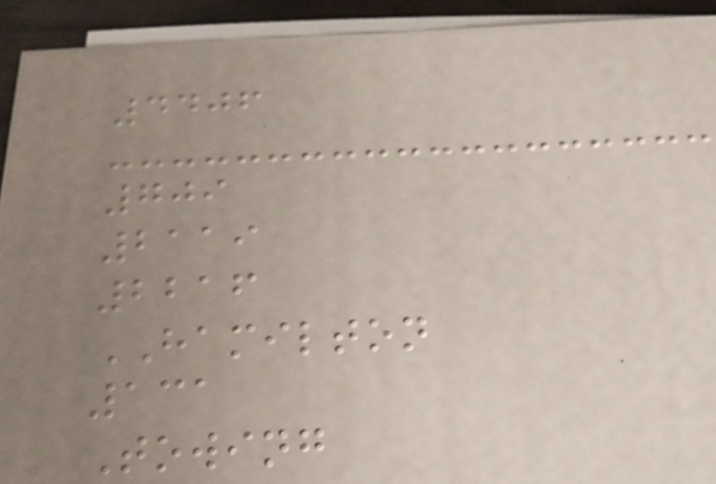4406
709
2119
2216
HAMILTON
131
Towing
